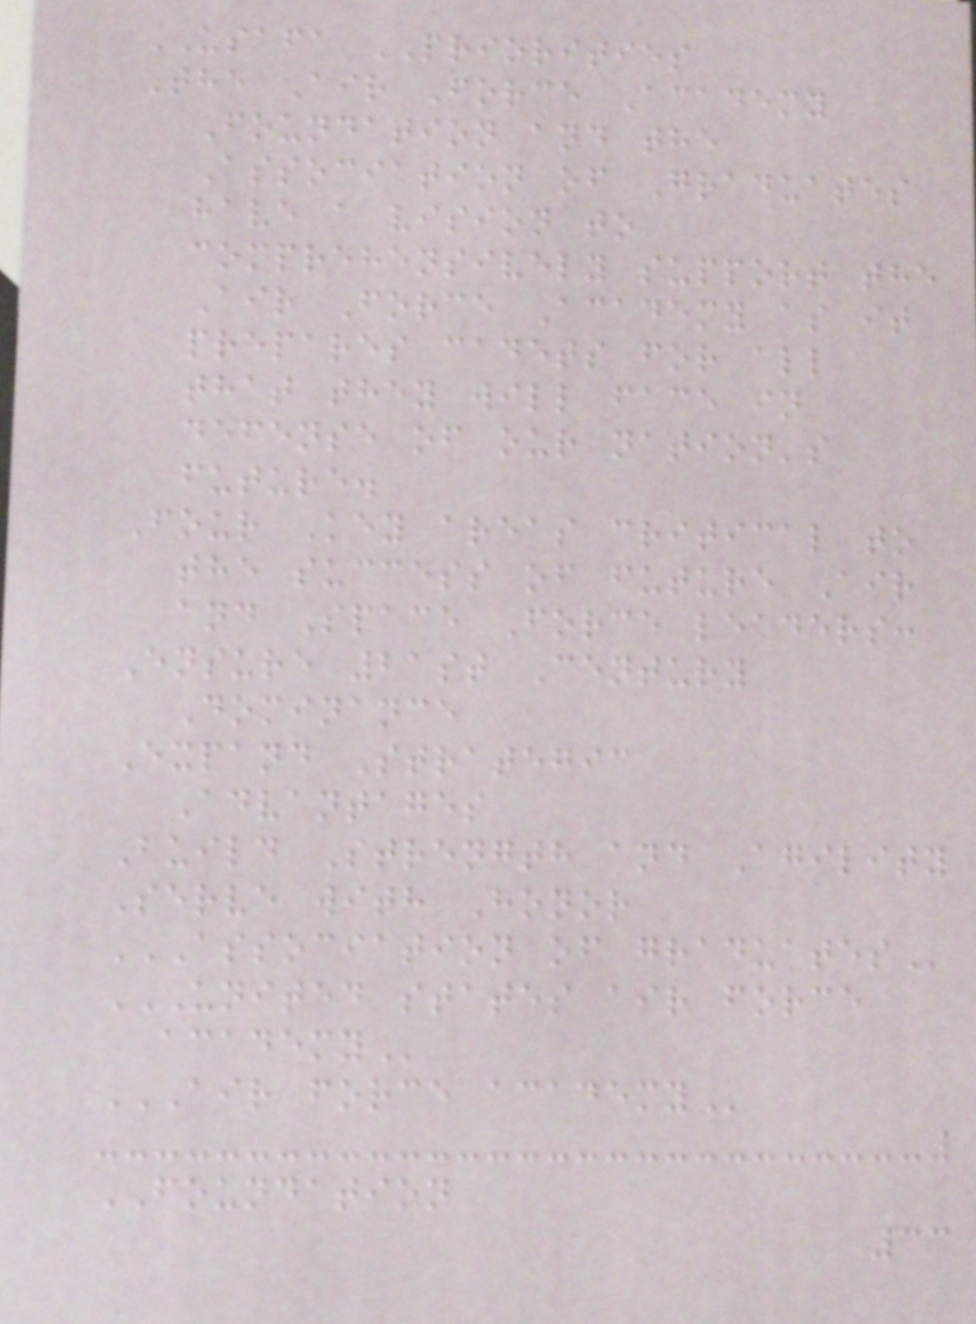USAFA PRIORITIES
The Air Force Academy
Foundation and the
Association of Graduates
have a vision to
comprehensively support the
Air Force Academy as it
prepares cadets for all
that they will face in
defense of our nation's
future.
Four Key areas critical to
the success of future Air
and Space Force leaders:
Ensure 21st Century
Dominance
Expand Strategic
Advantages
Build Strength and Agility
Serve with Honor
ASSOCIATION OF GRADUATES
UNITED STATES AIR FORCE
ACADEMY
AIR FORCE ACADEMY
FOUNDATION
33
